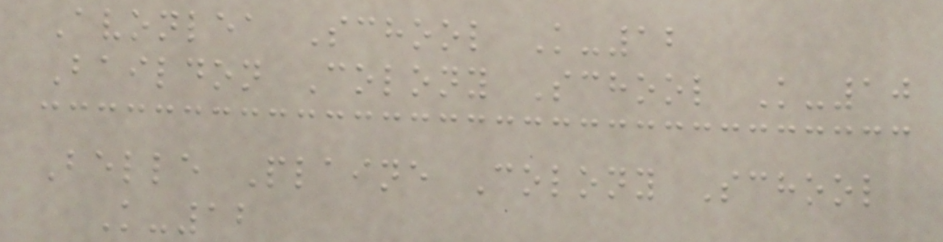Avonlea School K-12
Baildon Colony School K-10
Belle Plaine Colony School
K-12
